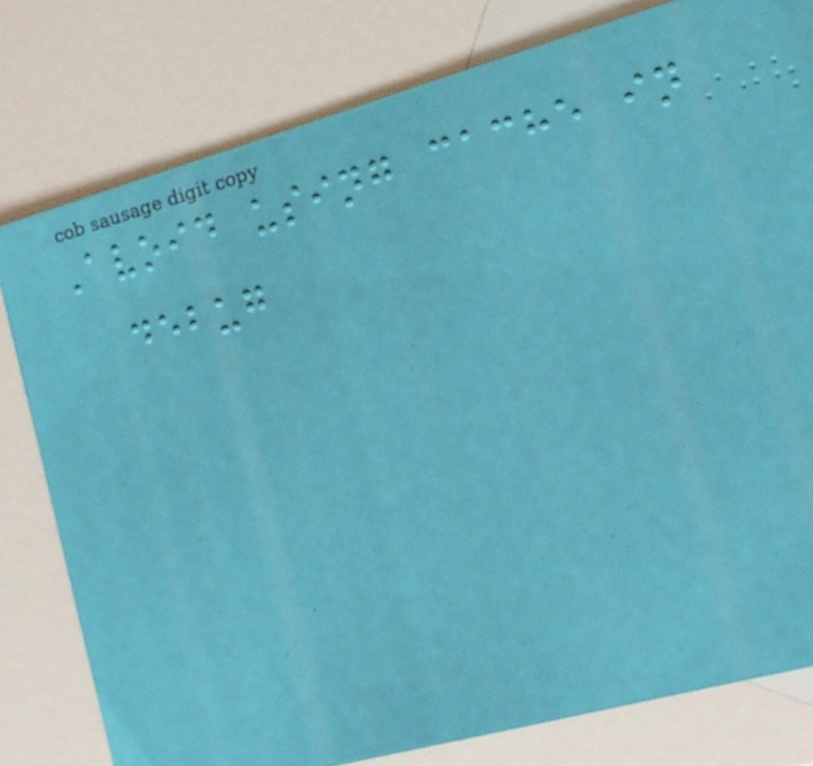Avoid using cache in
debug
